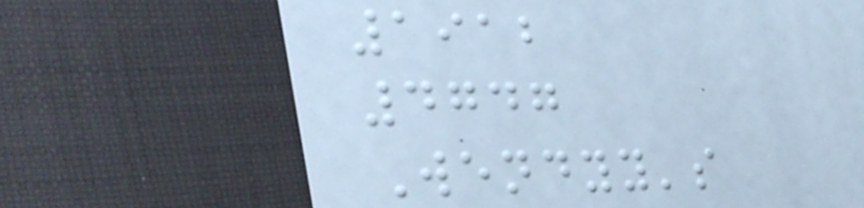1912
4747
Wendyy's
